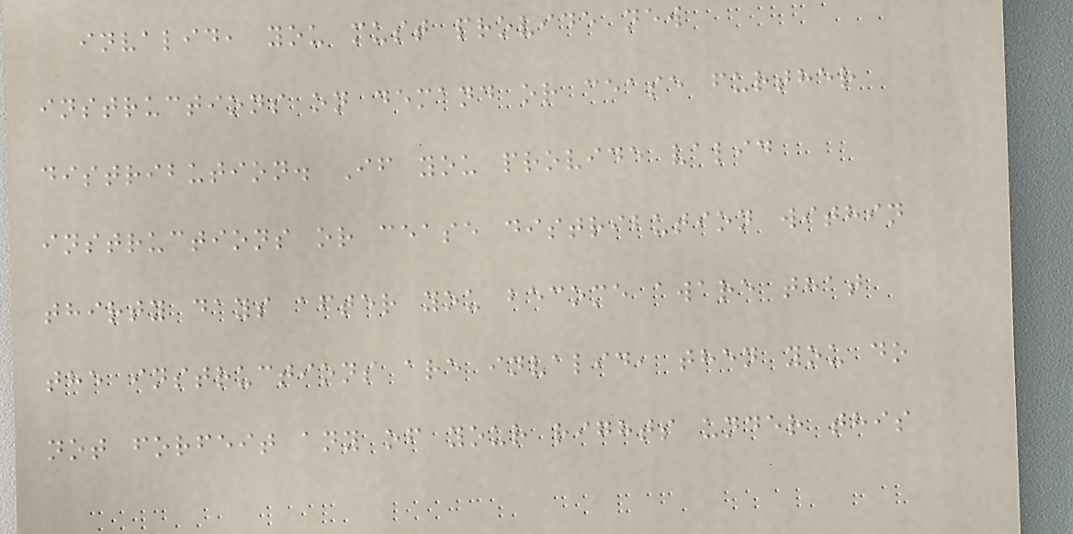invalid, you must provide new
instructions on demand or cease further
distribution. If you provide valid
instructions or cease distribution within
thirty days after you become aware that
the instructions are invalid, then you do
not forfeit any of your rights under this
